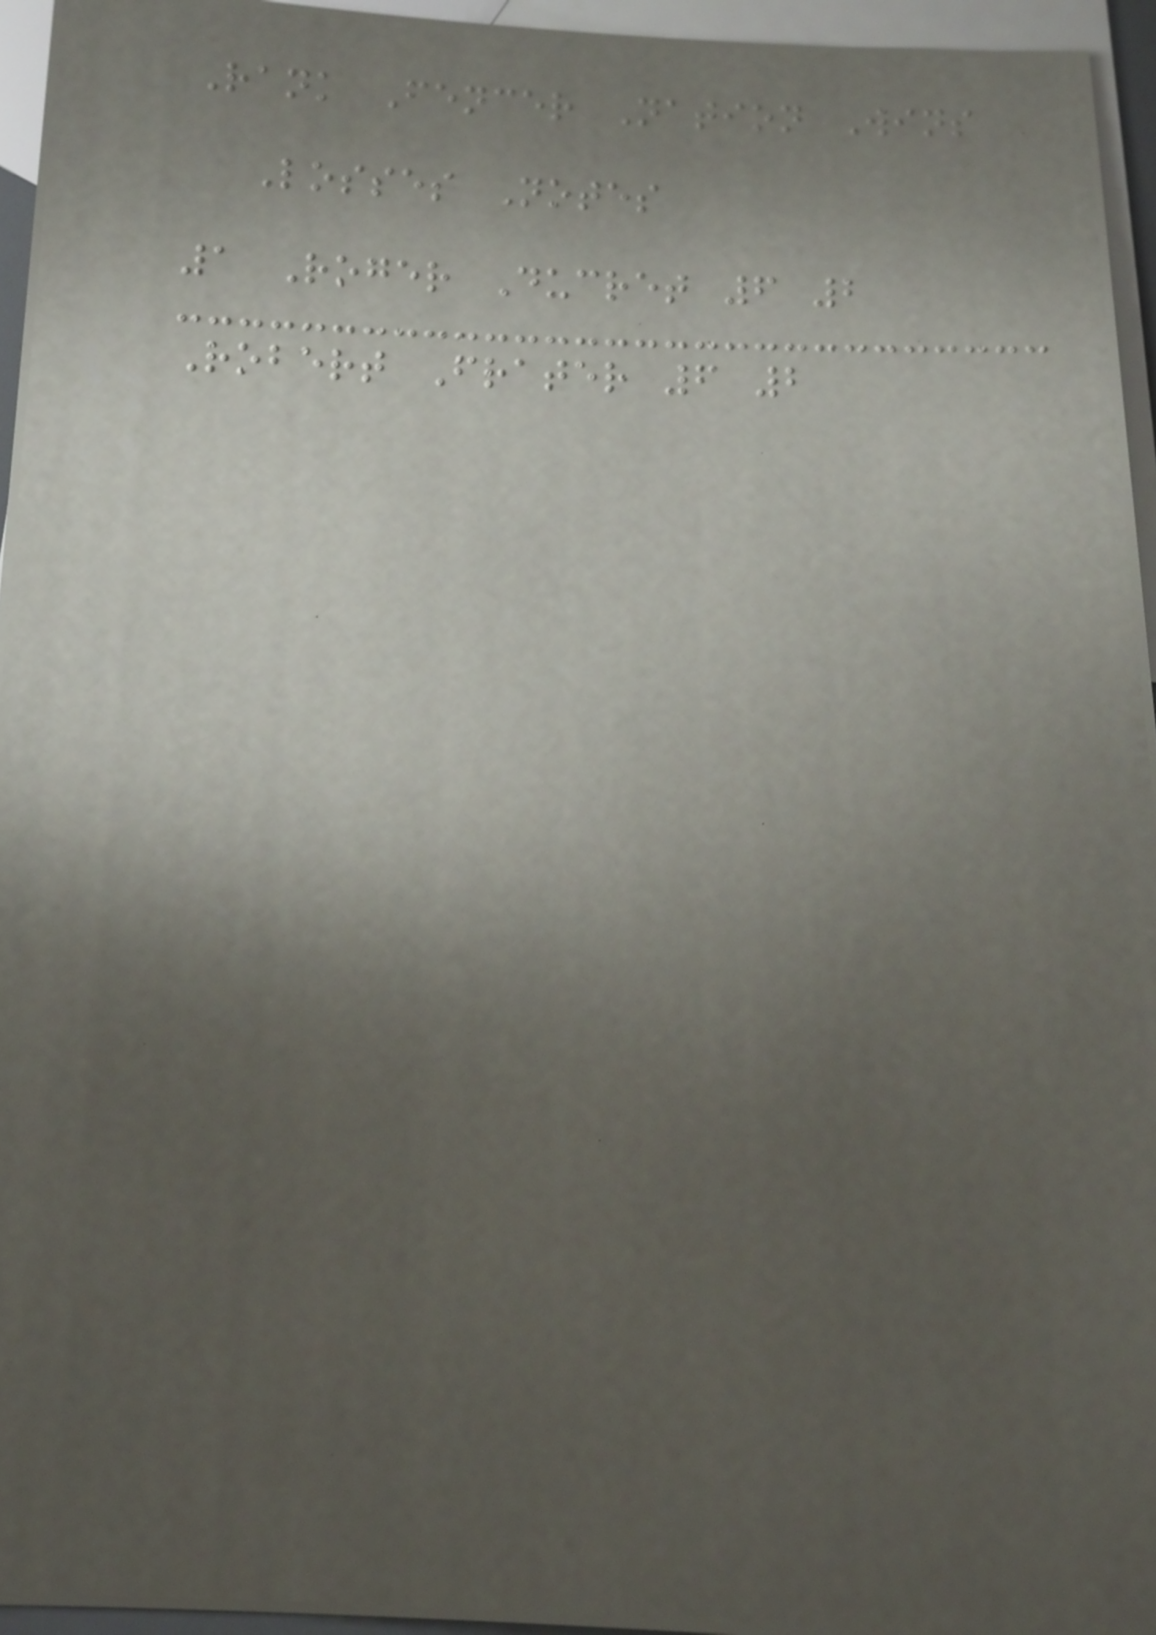Rank Fencer Nation Wins
Losses Notes
1 Roger Ducret 6 2
Robert Frater 6 2
